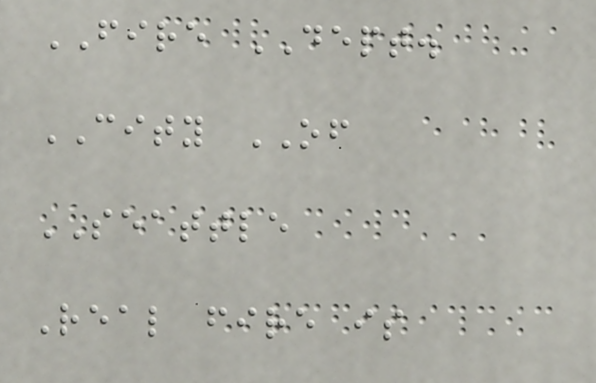FIRE DEPT.
CITY OF
SEATTLE
Real fire is
